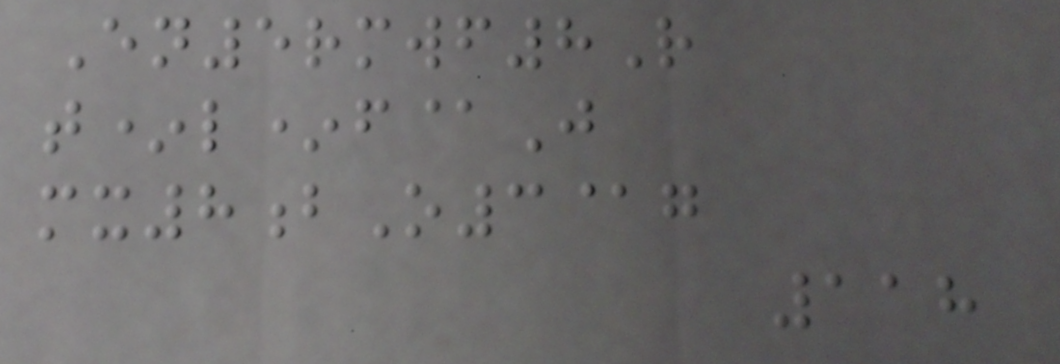En5rmwf8R
t*l*f@J
mx8bO3@g
118
